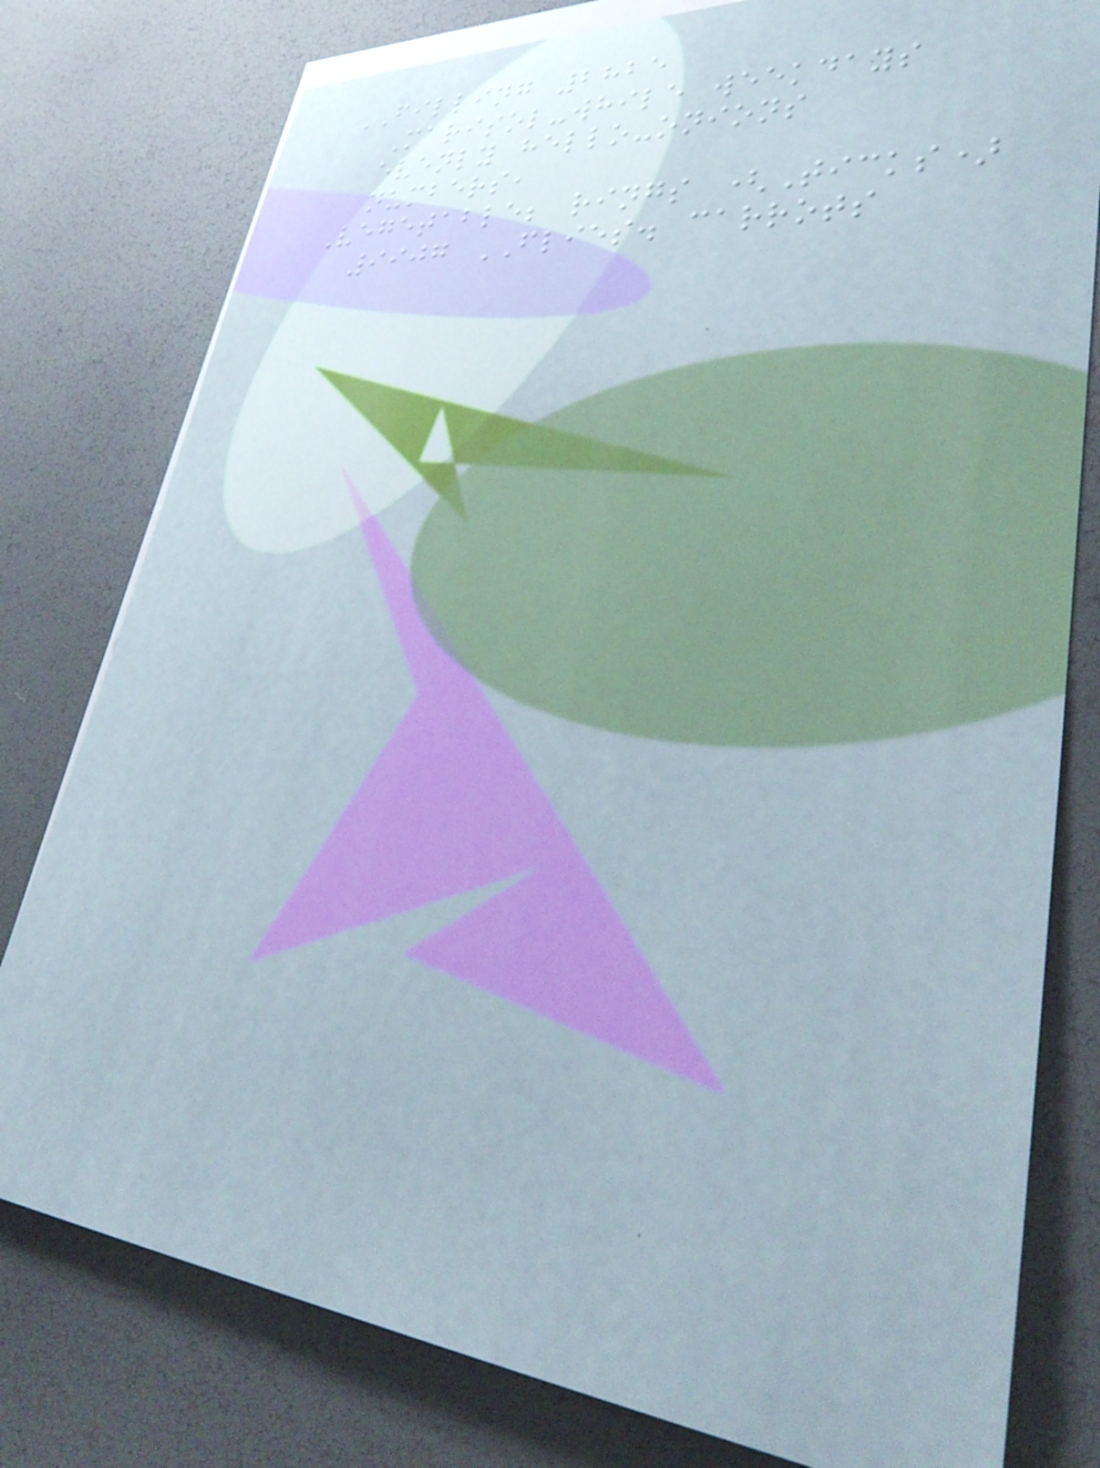FILLING 2825
Marisol-while weekdays
evenly hello-onions
numbers,
Vegetable; rings (Ticks)
9907 FLIES. carrots
